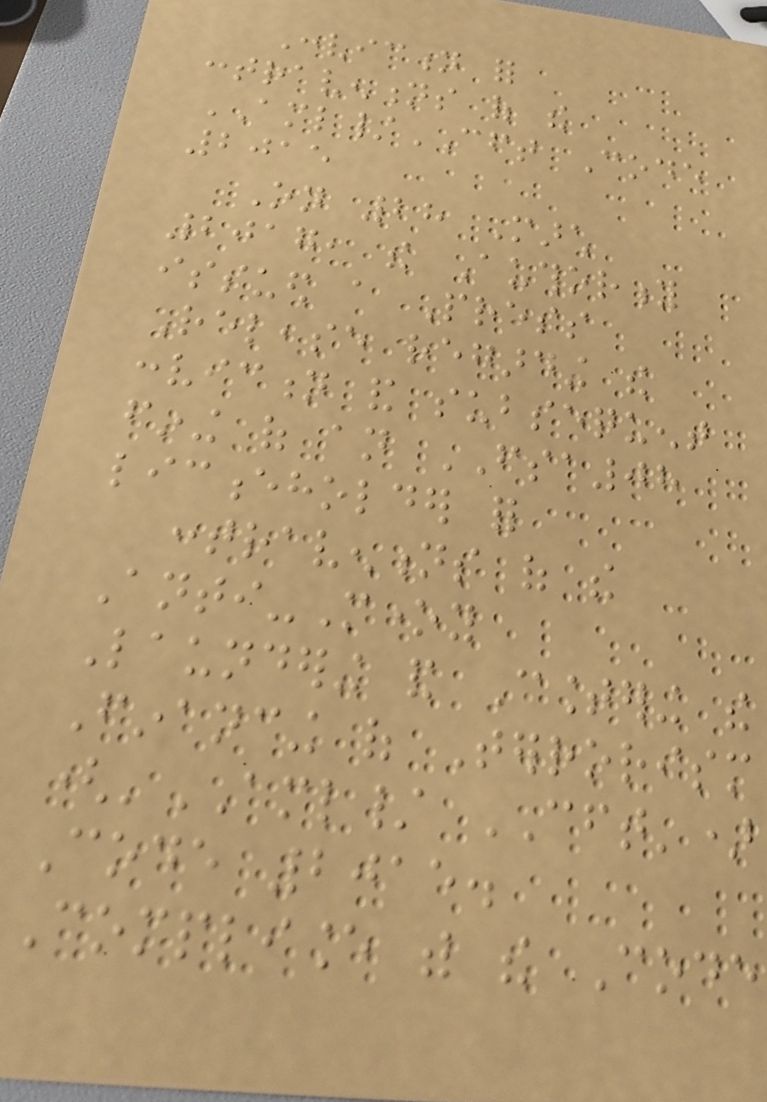Conviction for
contraventions of the
AML/CFT Code
2015
On 28 March
2017, the Authority
issued a Press
Release regarding the
conviction and subsequent
fining of an FSA08
licenceholder for
contraventions of the
Anti-Money
Laundering and Countering the
Financing of Terrorism
('AML/ CFT')
Code 2015.
Compliance with the Code
